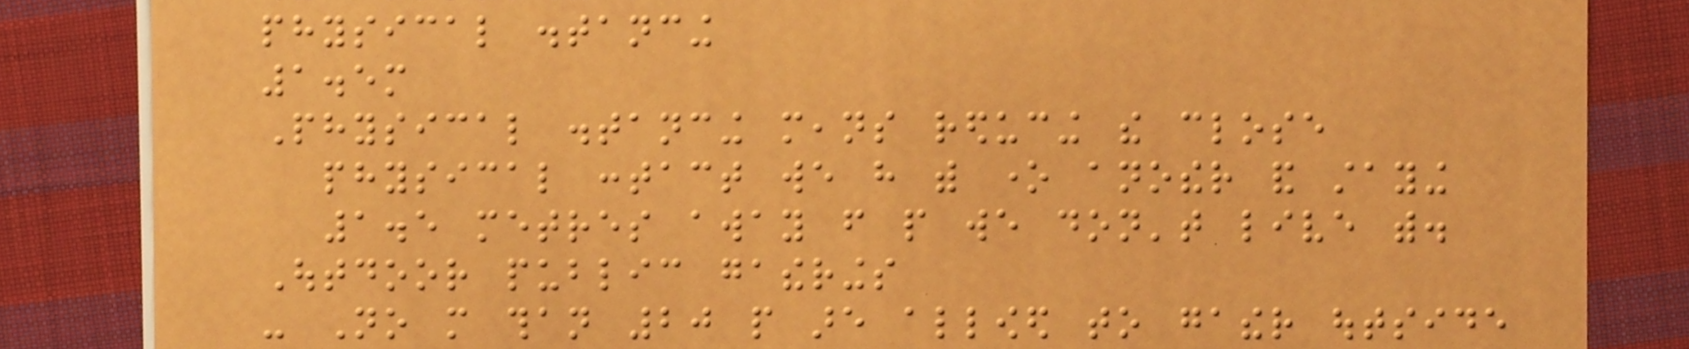physical distancing
1.5m
Physical distancing means reducing the close
physical contact we have with one another and staying
1.5 metres away from people we don't live with.
Outdoor public gatherings
- No more than 20 people are allowed to gather outside
